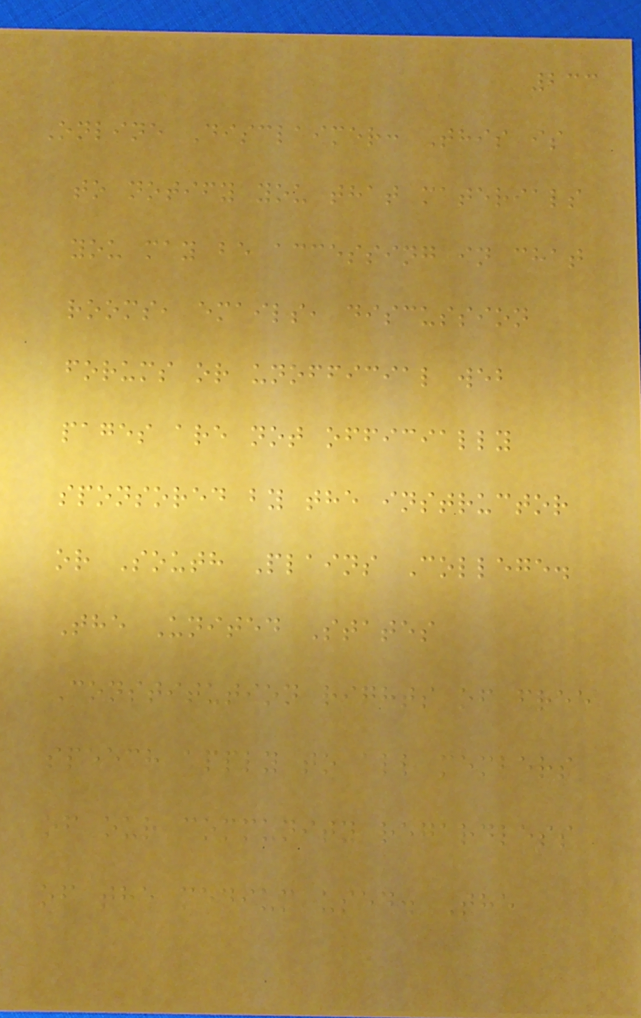233
Online Disclaimer: This is
to notify you that materials
you may be accessing in chat
rooms, emails, discussion
forums or unofficial web
pages are not officially
sponsored by the instructor
or South Plains College.
The United States
Constitution rights of free
speech apply to all members
of our community regardless
of the medium used. The
